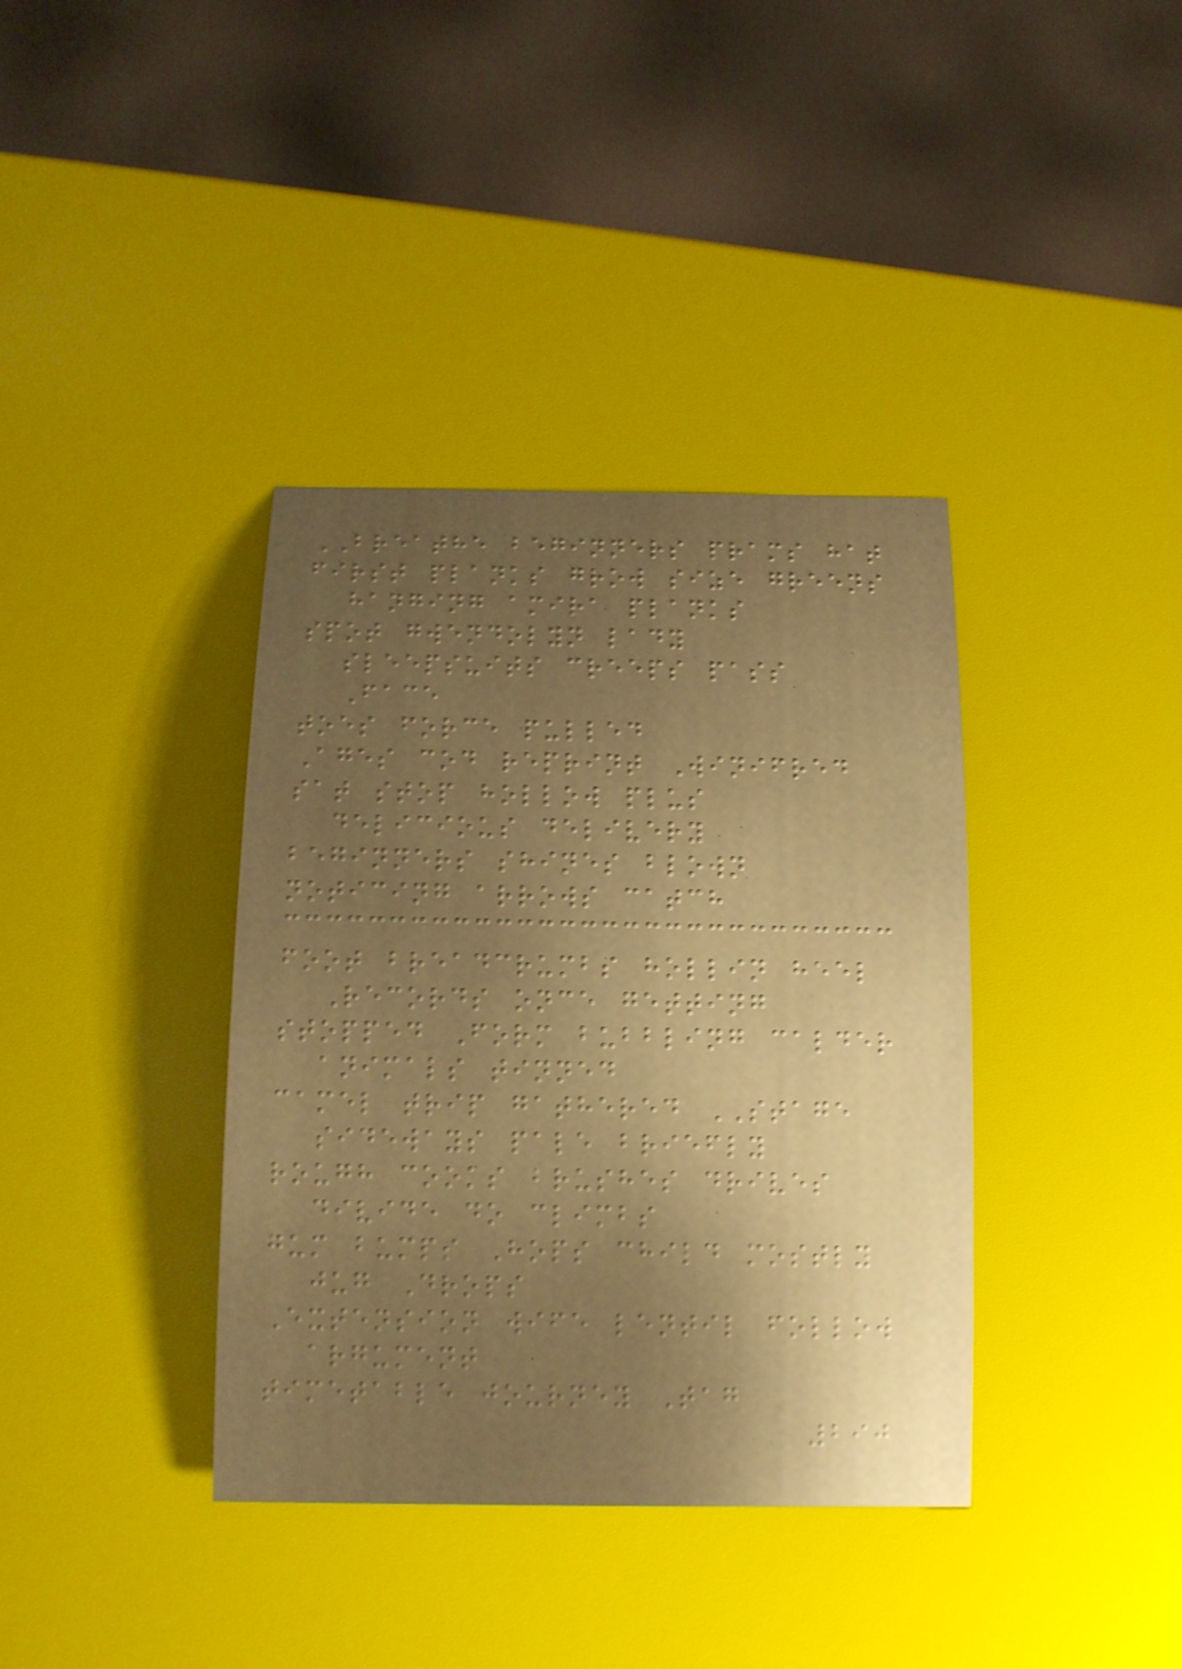BREATHE beginners prams hat
first planks grow size greens
hanging amira planks
spot gwendolyn lady
sleepsuits creeps pass
Face
toes force pulled
Ages cod reprint Winifred
sat stop hollow plus
delicious delivery
beginners shines blown
noticing arrows catch
foot breadcrumbs hollin heel
Records once getting
stopped Form bubbling calder
animals tinned
camel trip gathered STAGE
sideways pale briefly
rough cooks brushes drives
divide do climbs
gum bumps Hops child mostly
jug Drops
Extension wife lentil follow
argument
timetable journey Tag
290
